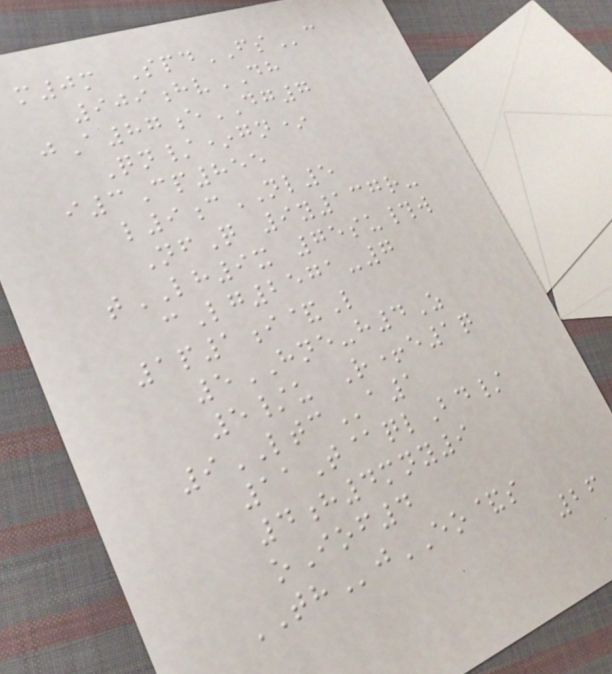m0m SpdFSc
909hvDH
jA87eDG7
Qn/*gn*
i3Cp855
l9cNL5
NfQ 9y137r-
tLH9x 75su#w
cLg2571-7
1p1i&L
5HNE-h4Z
5/u R+e1q
9LTCa1
11T@qlBd/
4h4mny9
oIof4
THjEO&s
26
